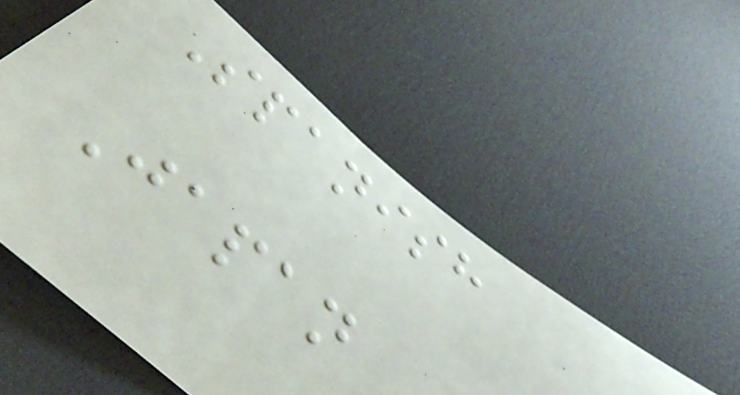Spanish
Japan
